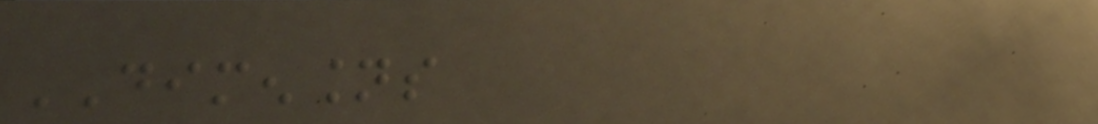DIMENSIONS
